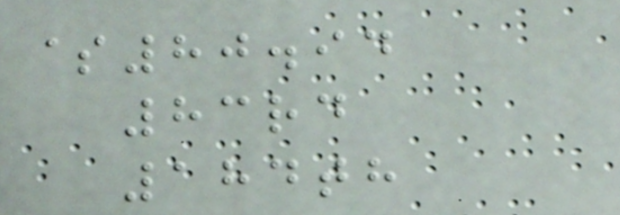$80.94
83rd
184th
